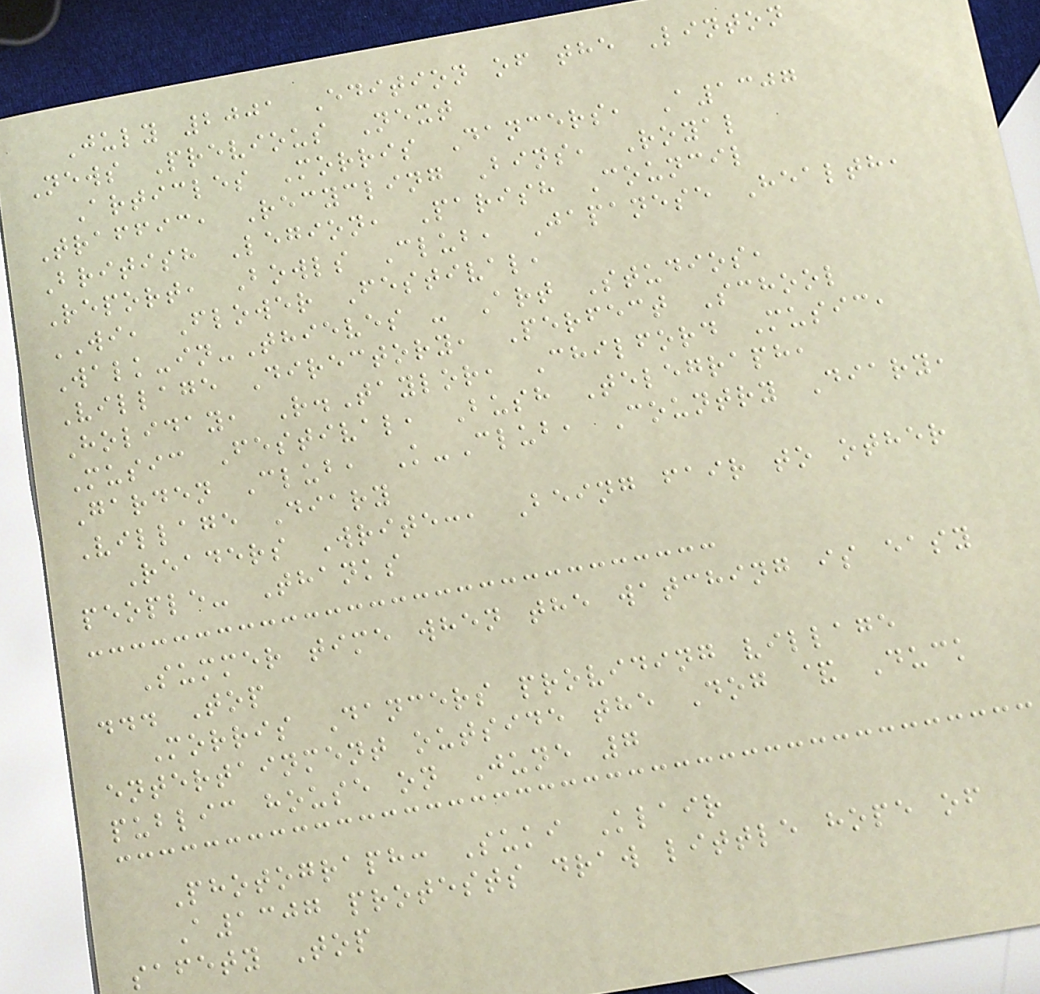July 2001 Edition of the Linton
News Previous Next
Articles Morris Dancers, A1307
Traffic, Recycling Bins, Royal
British Legion, Parish Council
Report, Bowls Club, Japanese Health,
WI, Flower Festival,
Walk-in-Thieves - Art Studios,
Village Directory, Perfect School
Holiday, R.Taylor, Chilford Music,
Music Festival, Bush Telegraph,
Garden Club, K-Club, Country Diary,
Village Diary
Readers Write:, Being fair to other
people- Thanks
Summer time when the watching is easy
... Top
Morris Dancers providing village
entertainment outside the Dog & Duck
public house on June 7
Photograph: Suki Klair
A1307 protests draw little hope of
safety Top
